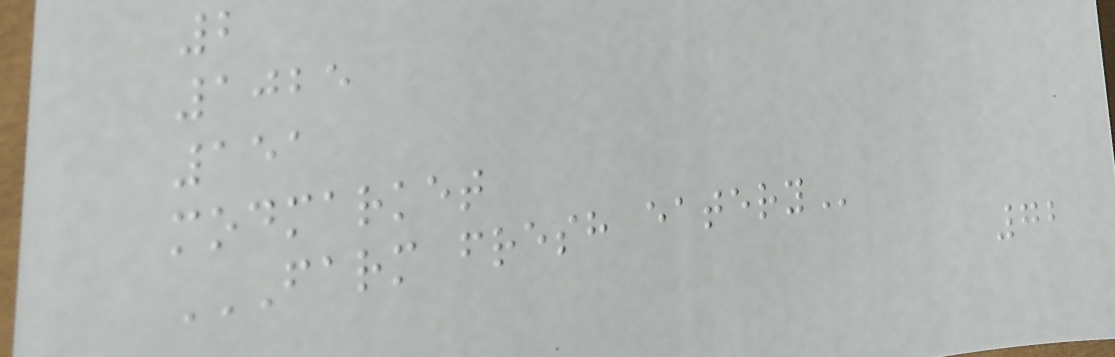2
1025
151
modmarket
FARM FRESH EATERY
72
